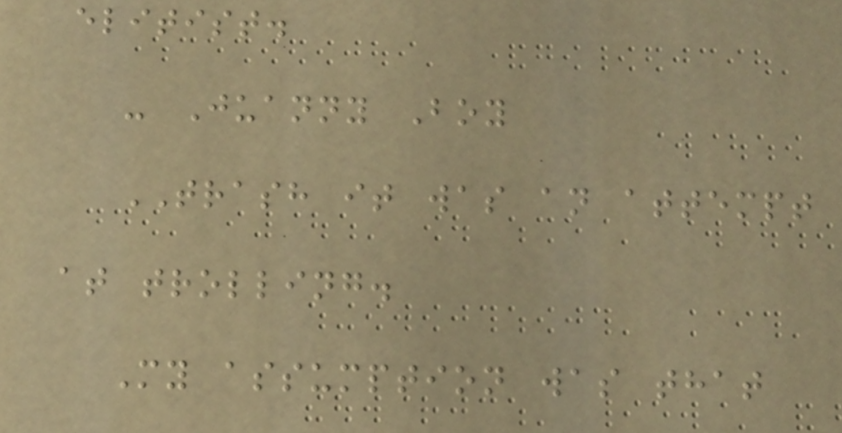elitist.
- Juanny Boy
TRASH it was an attempt
at trolling.
My assumption was that
